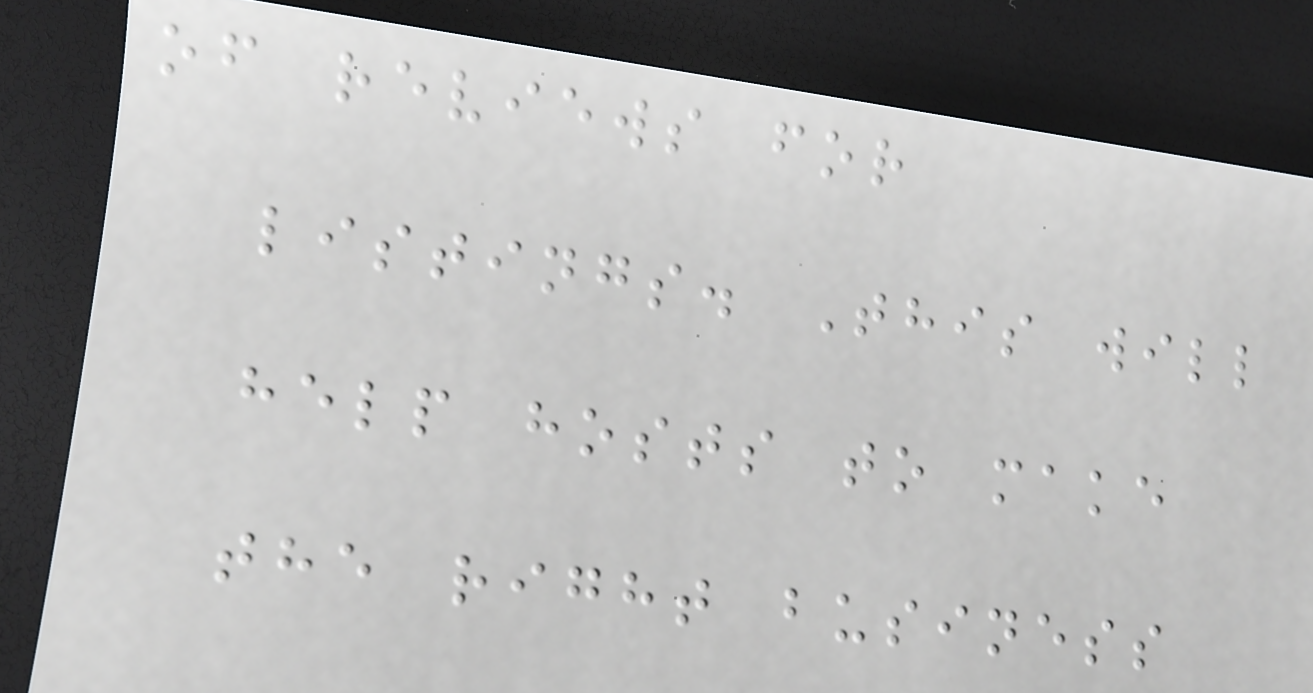of reviews for
listings. This will
help hosts to make
the right business
